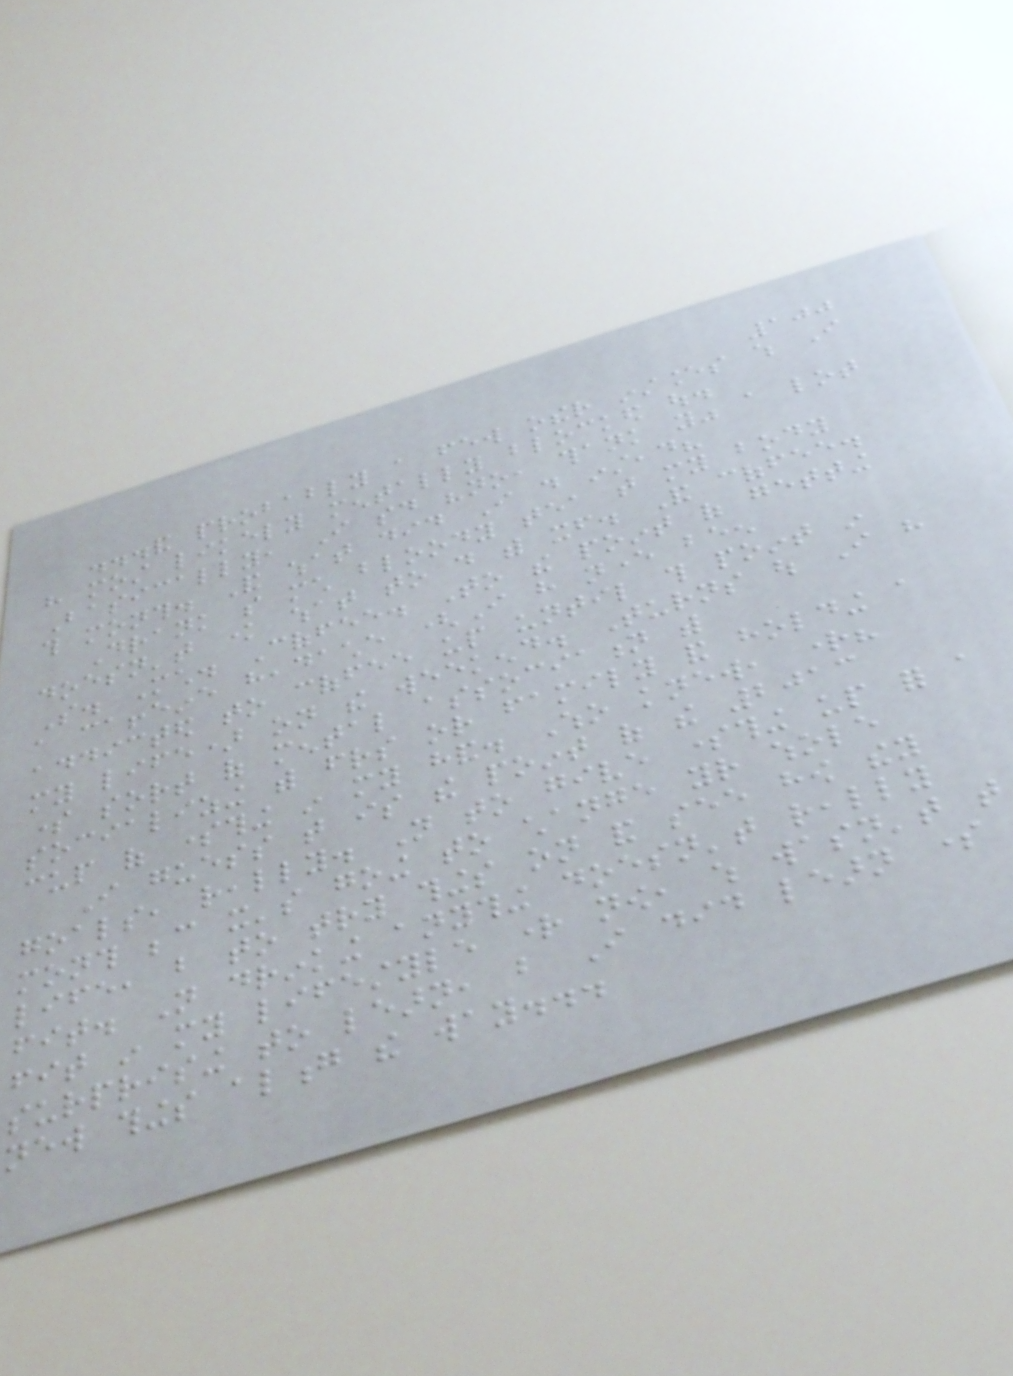100
...and probably a few other instances which I
have most likely mentally blocked out.
Basically, I said "no, thank you" a lot
this month. And what did I do instead?
Drank so much bloody tea that my body
doesn't know what to do with itself. And coffee.
So. Much. Coffee. To the point of getting
a caffeine headache (I have never been
addicted to coffee up until this point in
my life) on the weekend. Turns out I have
some sort of mental association with
socializing with friends or family and holding a
cup of something in my hand. Who knew, right?
I guess that is the point of the 2013
goals, really. Not to give something up for a
month because it's going to change your whole
life, but to try things on and see how they
fit. Not drinking anything doesn't really
fit in my lifestyle right now, which wasn't that
surprising to learn, but I did learn some
new things along the way...
